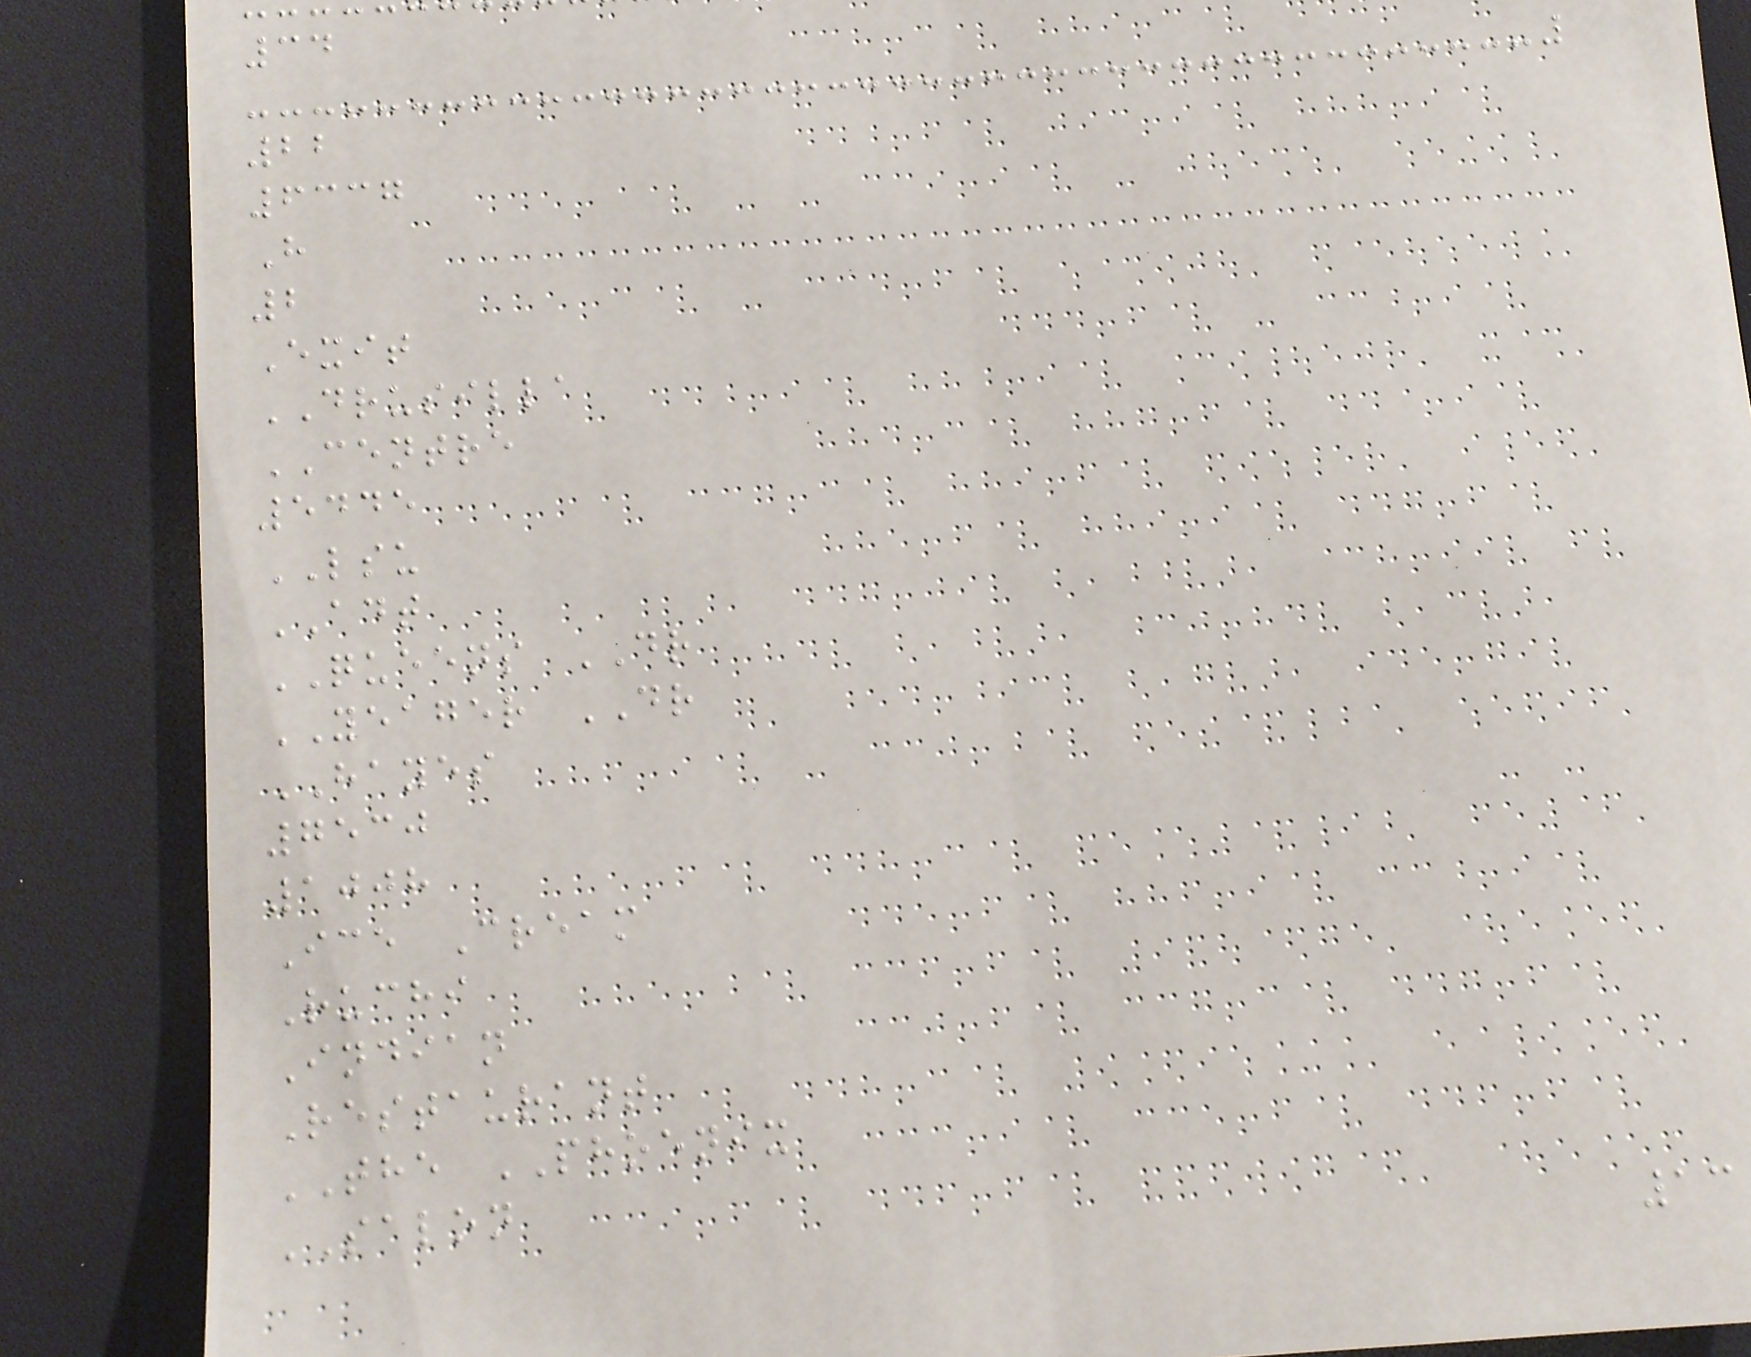34
22
6337
H
2
Exit
DRUSILLA
CENTRE
5445
LSU
ADT
QUEENS DR
YEAGER DR
HAYES
7530
1008
Ice Cream
Ruchi
Indian
Restaurant
THE PHOENIX
SALON
13
